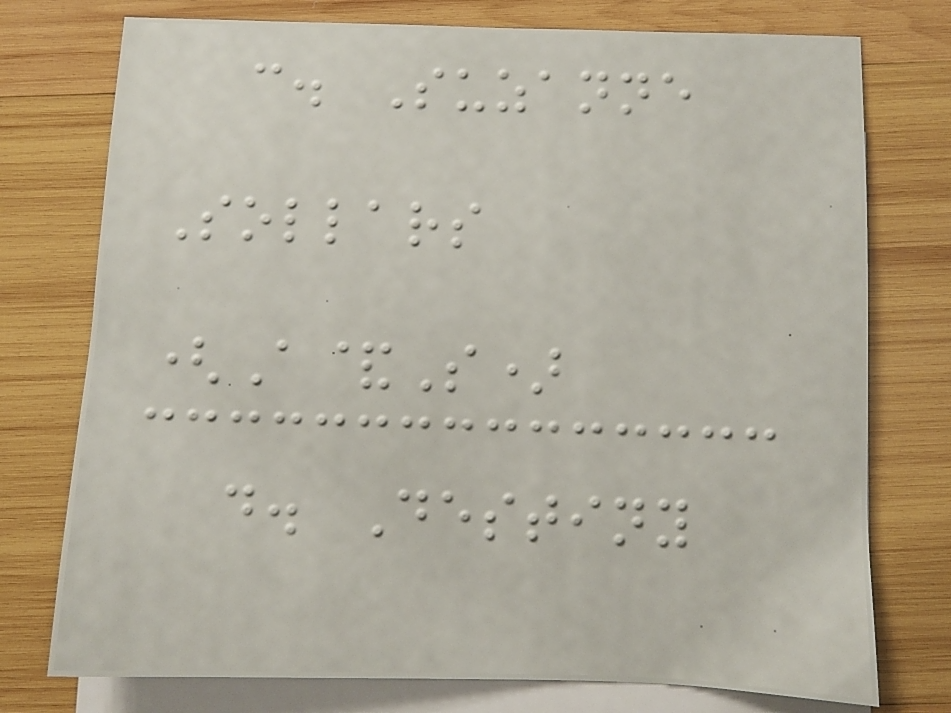c. Suzanne
Sollars
(A&S)
d. Destiny
